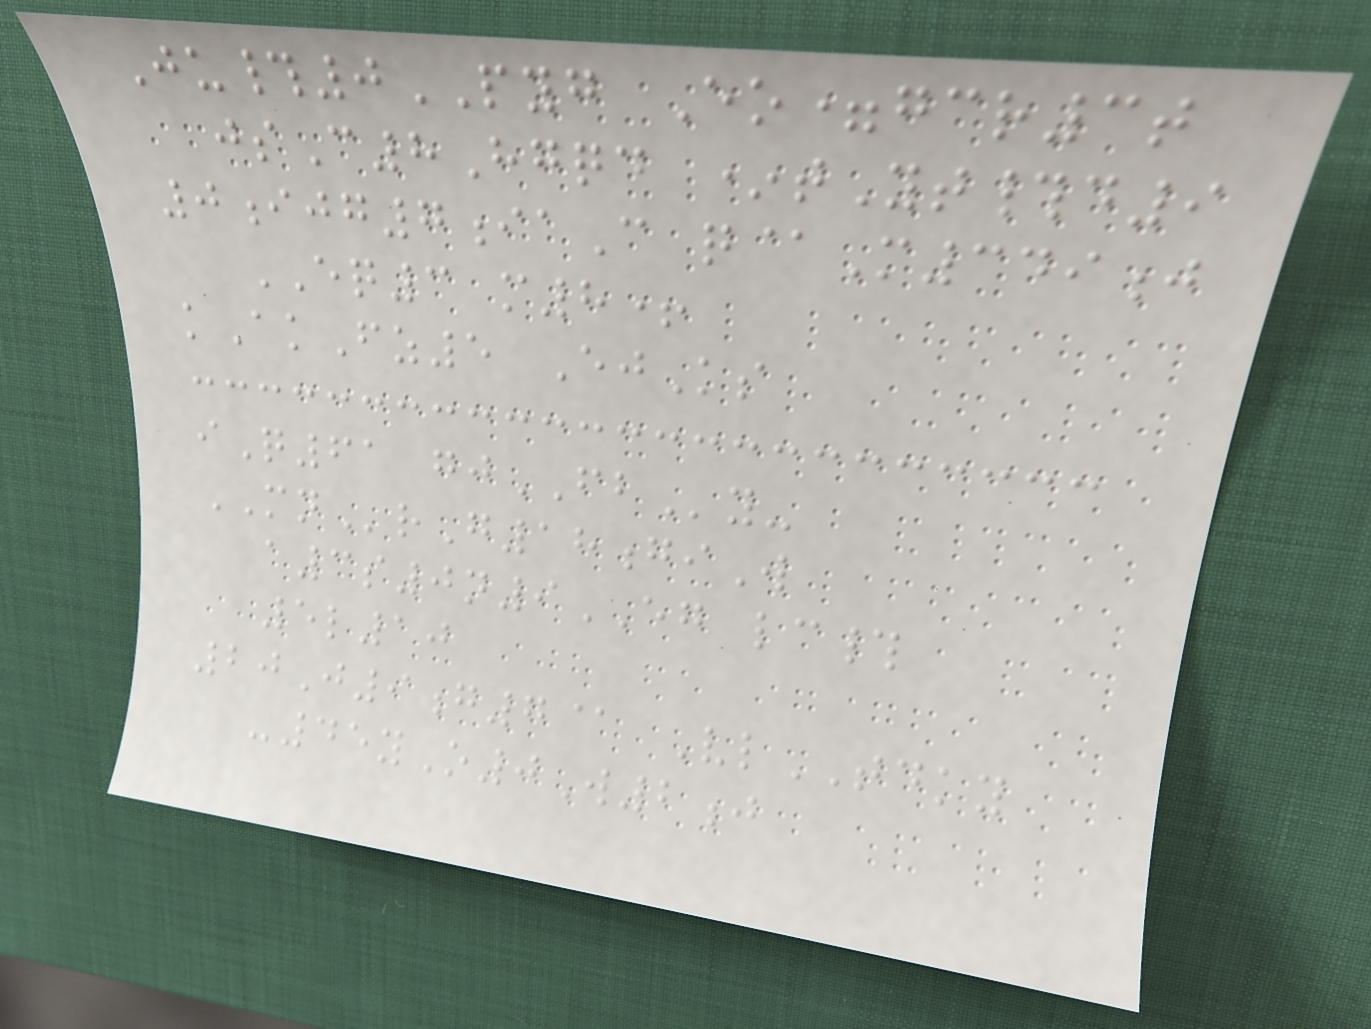Ju#0PYG Eo=gcr3t
jsC8Hgqd *tYt#d9
0ijg7iaC q@M349j
EQ3 m8+
kAkFz5 EjKs
iQ61 gjFBy-
MNrG18giW
a3s0n9EG lc#
5l10
20J9g7@ VlTDKY
-45yO0W2j
